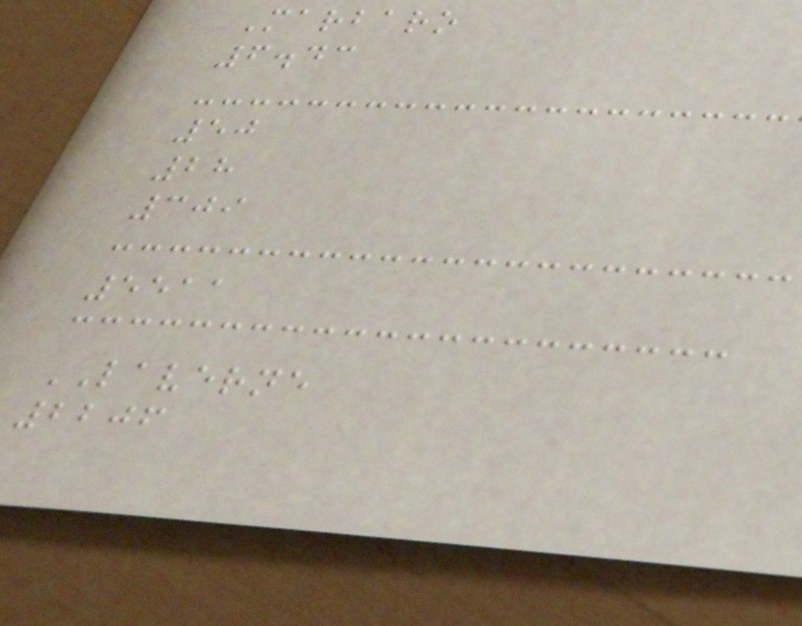Marbaro
6.43
50
28
309
5511
LAVERNE
2206
